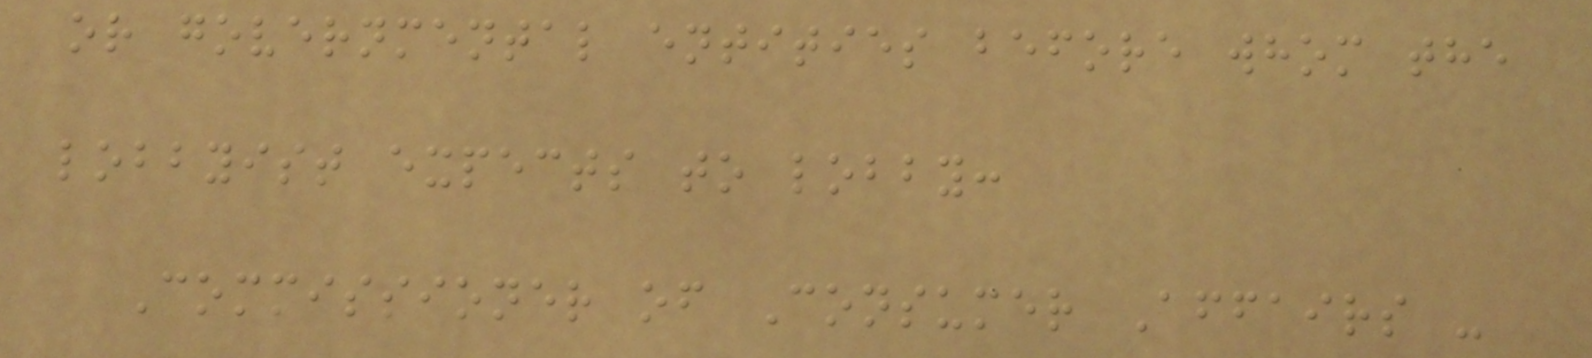or governmental entities before whom the
lobbyist expects to lobby:
Commissioner of Consumer Affairs -
